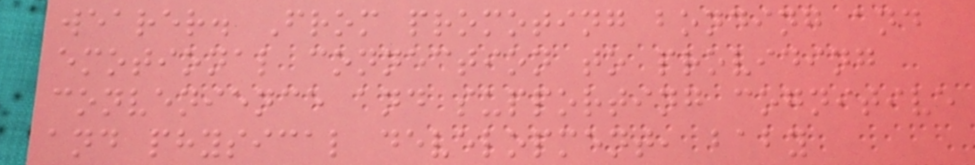wearer. From promoting bonding and
emotional connection to providing
convenience and supporting cognitive
and physical development, baby
